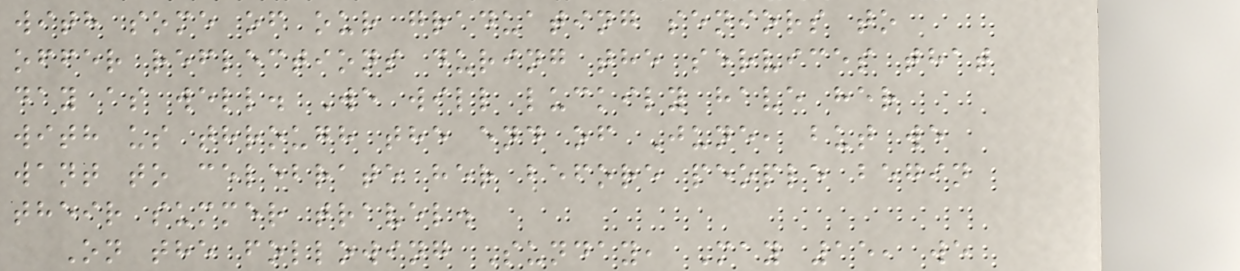with some of our graduating seniors to
offer reflections during the services that
day as well. We will luckily have her
with us through the end of June, but we
want to celebrate her before people begin
their summer travel.
On the following Sunday, May 15, we
